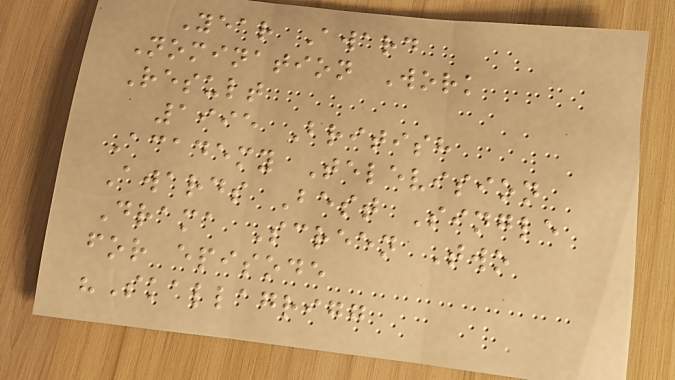Year Award
Nomination Work
Result
1995 British
Academy Television
Awards Best Single
Drama Screen Two
for episode
"Skallagrigg
